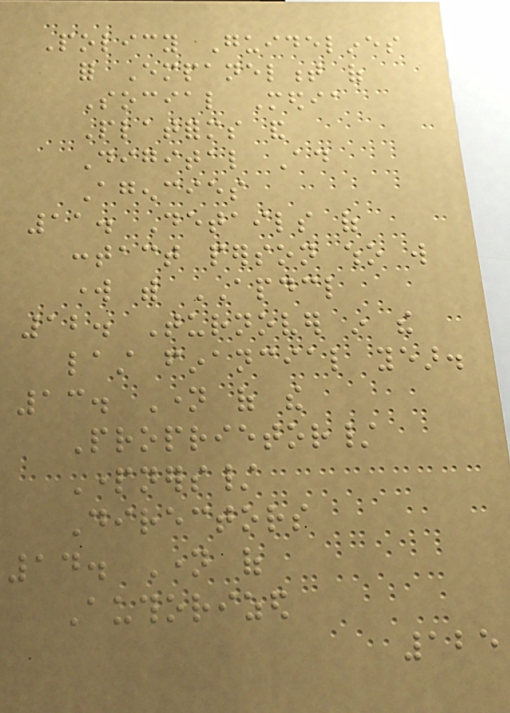Policy Guidelines
for Empanelment of
Social Media
Platforms and
Digital Ad
Agencies
11. Details of
contact person who will
work with APDCL
12. Turnover in the
last financial year.
13. Name of the
Proprietor/
Partners/
Directors
14. Name of
Authorized
125
